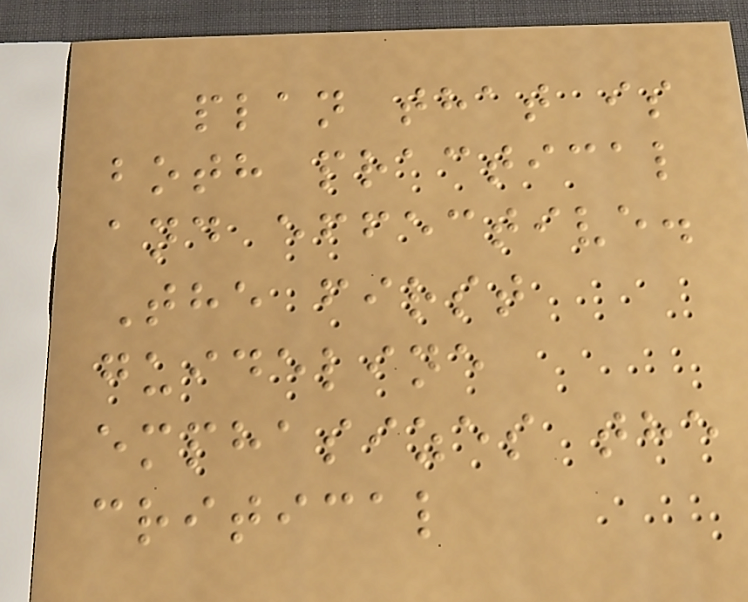plan that is
both practical
and effective.
The first
guideline
emphasizes the
critical
